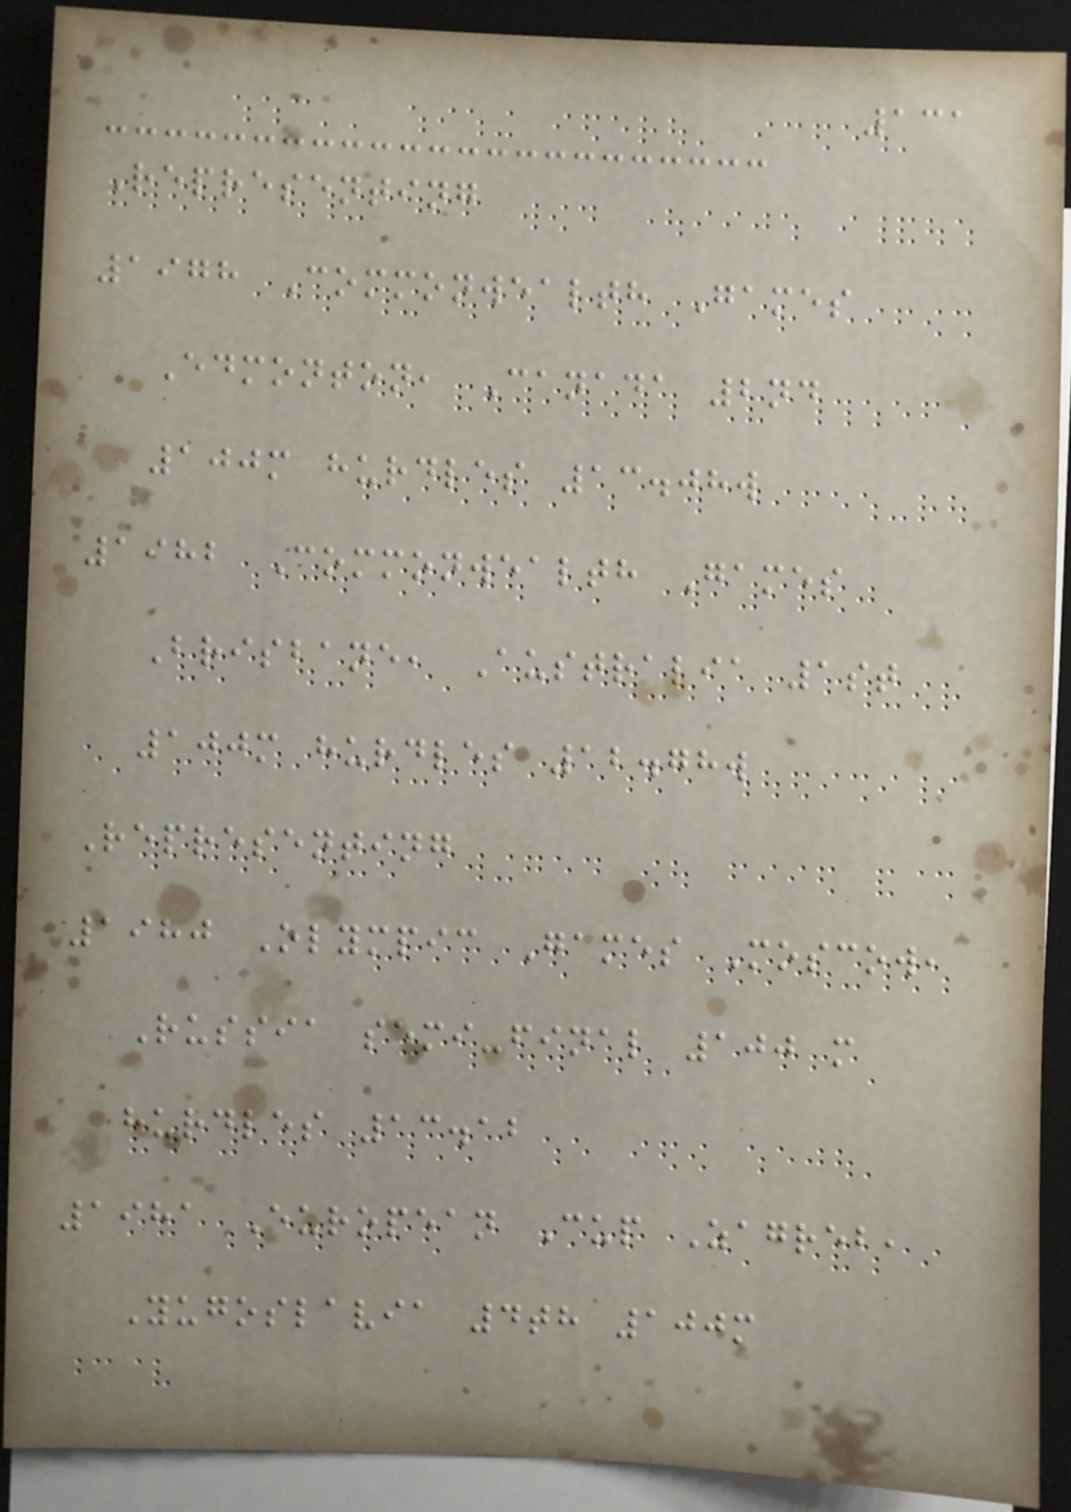131
Representing
1978 Commonwealth Games
Edmonton, Canada 2nd
100m hurdles 13.08w
1982 Commonwealth Games
Brisbane, Australia 1st
100m hurdles 12.78w
Representing
1980 Olympic Games Moscow,
Russia semi-final 100 m
hurdles 13.12
1981 European Cup Zagreb,
Yugoslavia 4th 100m
